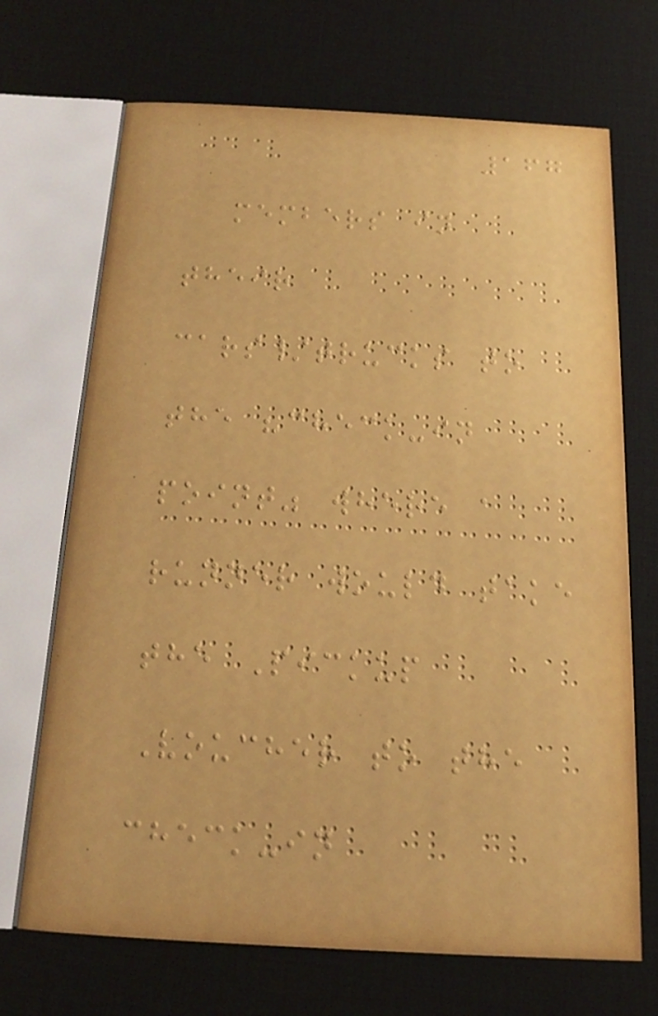167
members in
their
cars/trucks to
the "check-in
point" where a
runner would take
the Pickup
Voucher to the
check-in
